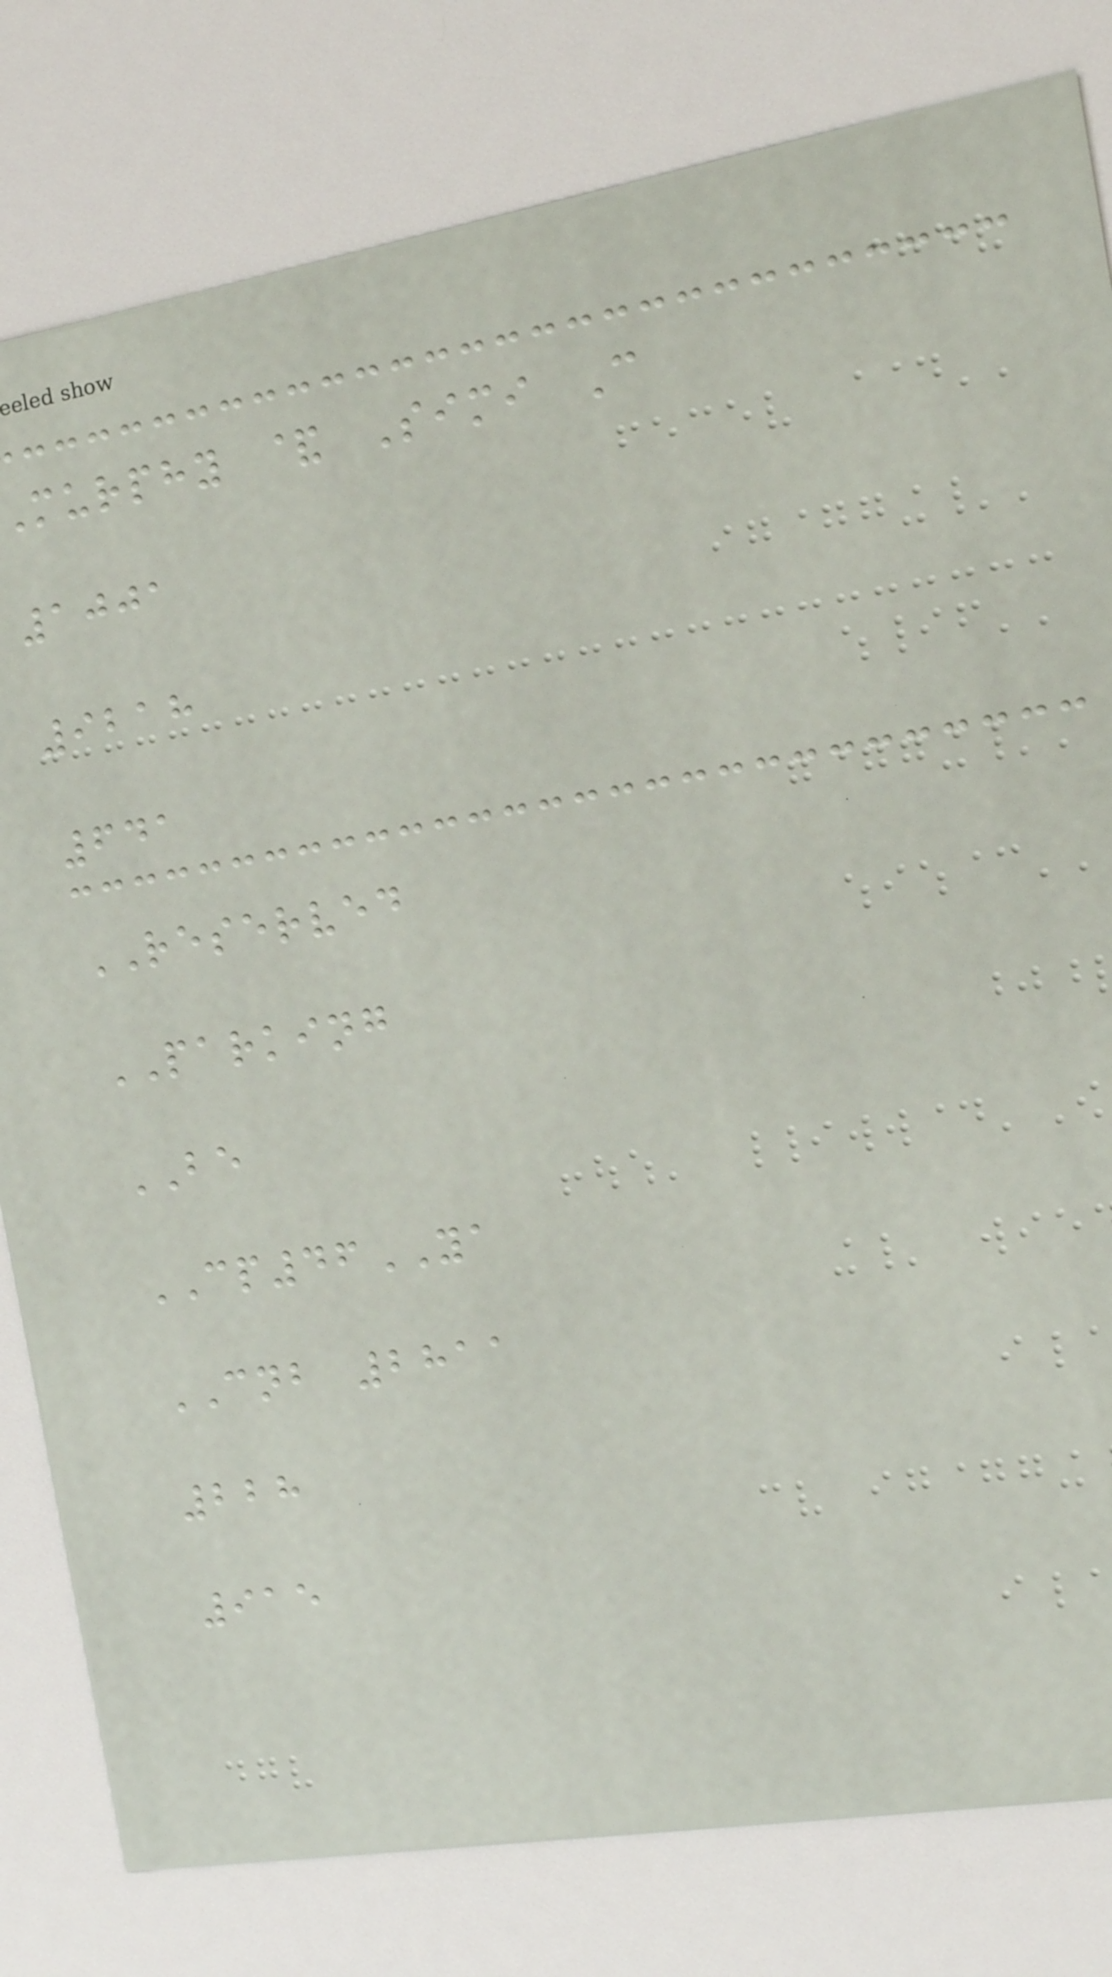murphy & Simi C
1001
9218
641
RESERVED
PARKING
BE
CP46YA
CNB 2811
228
915
